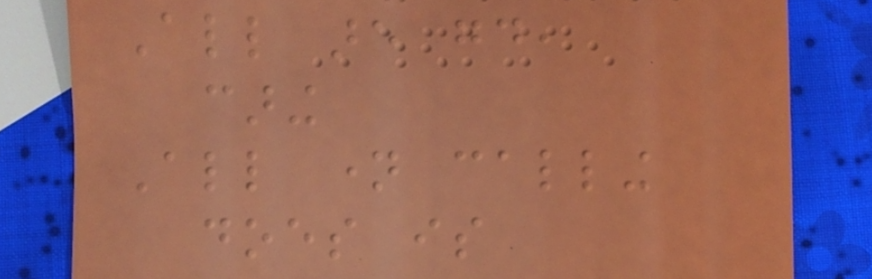All are good,
caring
All name calling
does is
